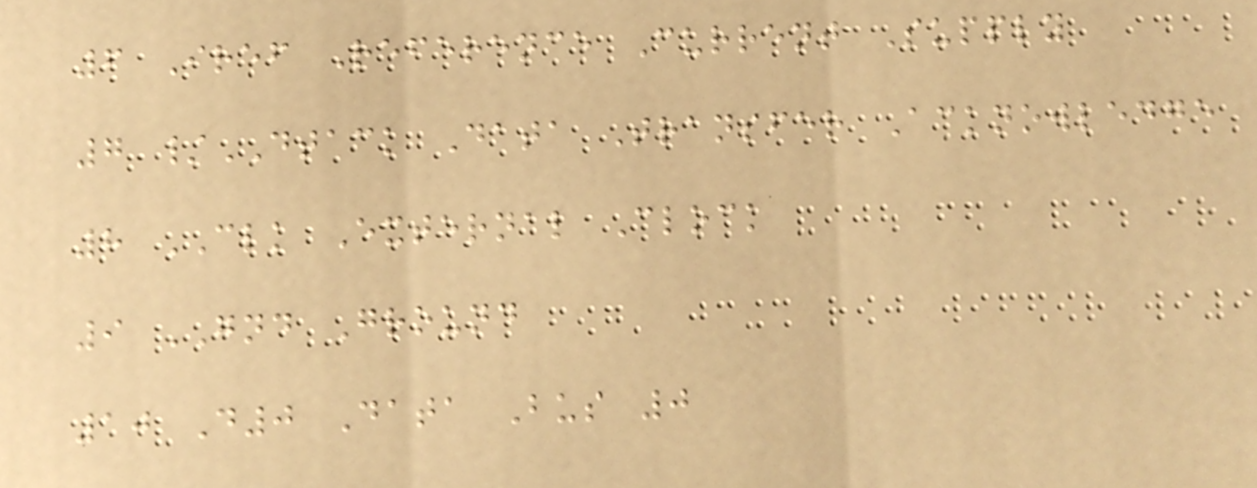6 Iref Reference Current Supply
7 /DTACK Data Transfer Acknowledge
8 CLK External Clock
9 GND Ground
10 D0 Data Bus 0
